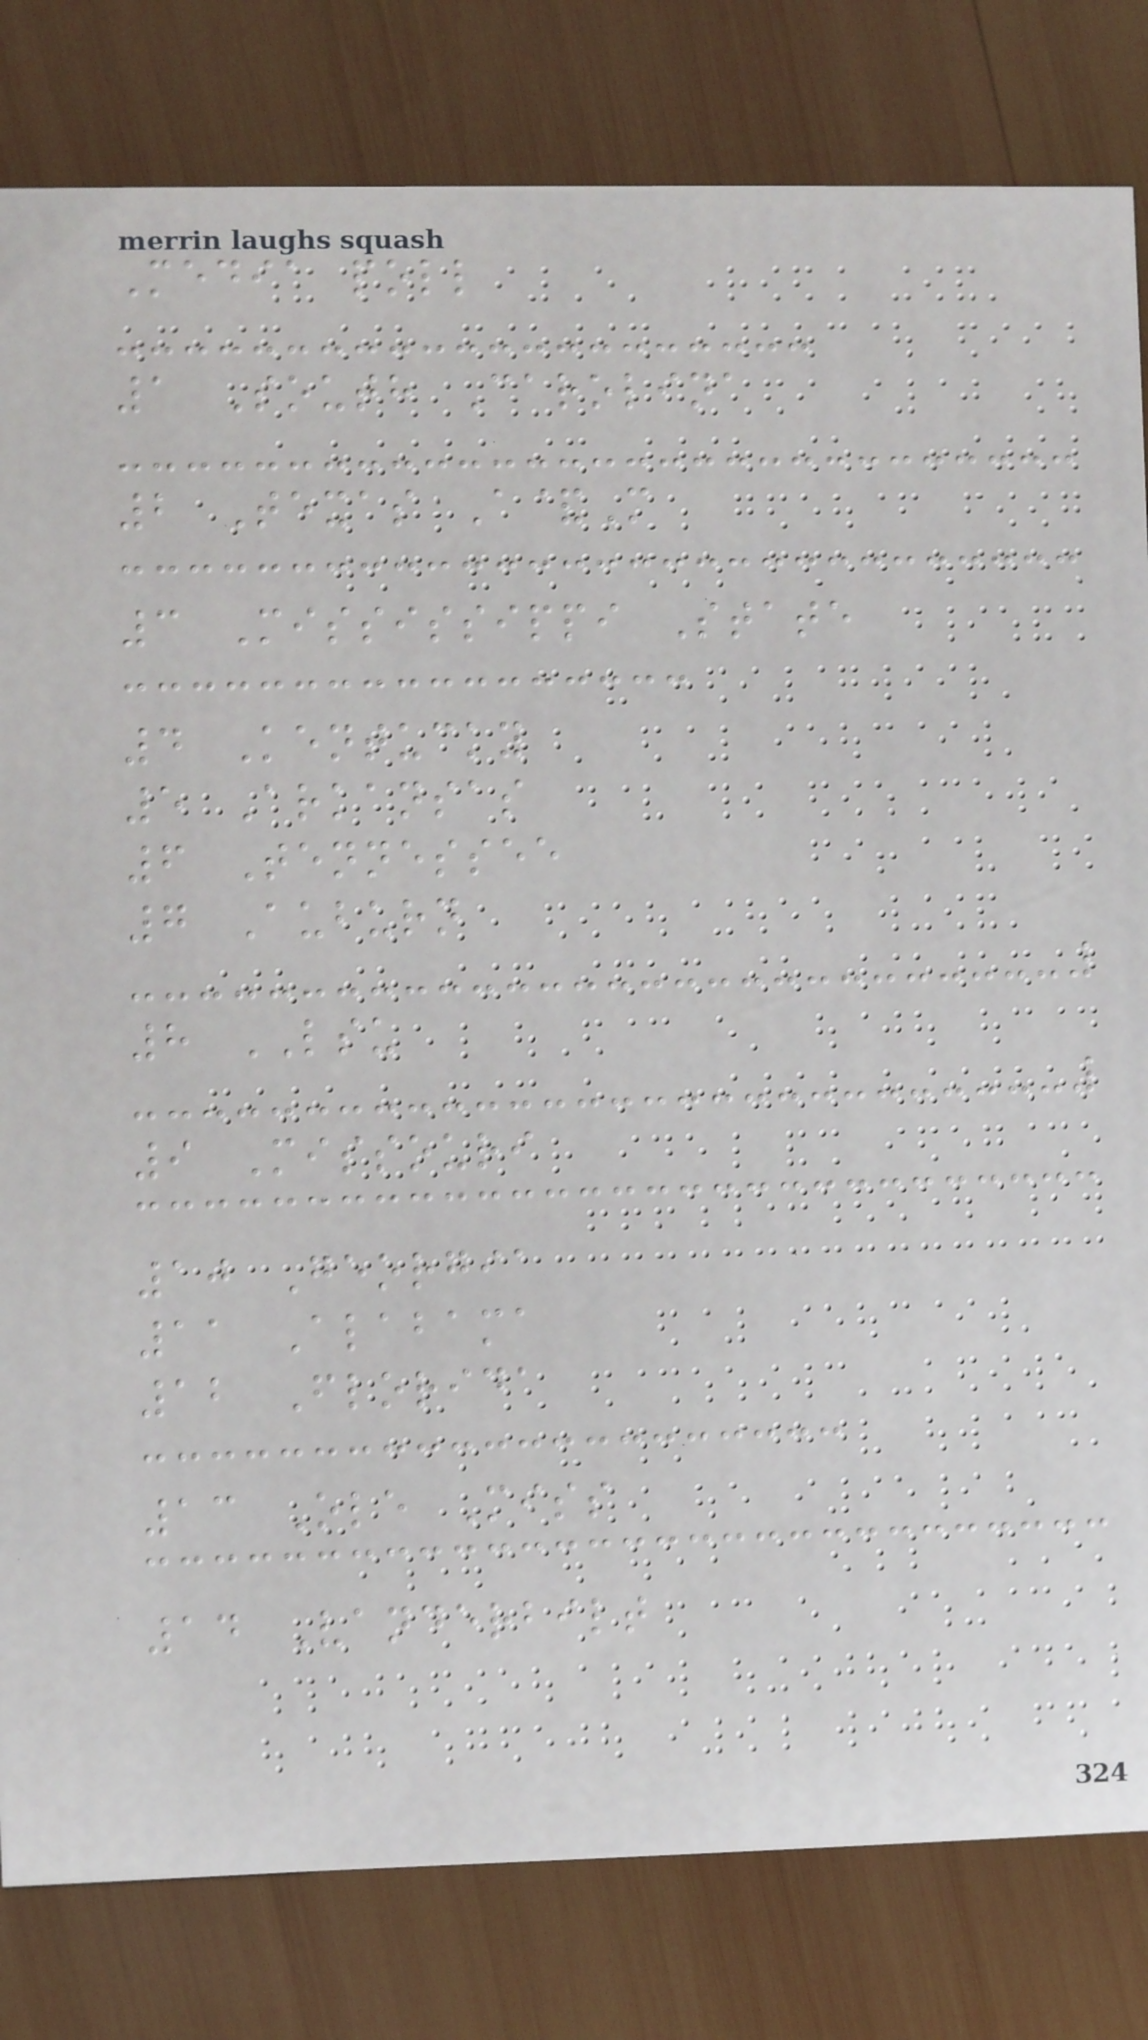Media poll
1 South Carolina
2 Texas A&M
3 Mississippi State
4 Kentucky
5 Arkansas
6 Tennessee
7 Auburn
8 LSU
9 Missouri
10 Georgia
11 Alabama
12 Florida
13 Ole Miss
14 Vanderbilt
